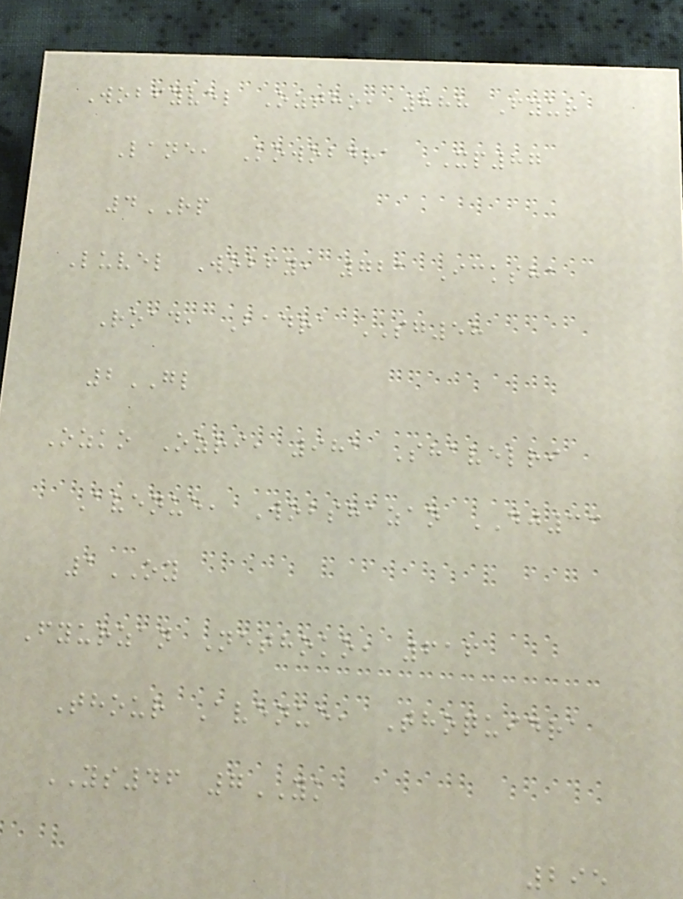Wobfyvel Oztho, 888 Fyur
Lane, Kowobdra XP87
4RP
Luvel Wobfy, 721 Icksha
Road, Badra SG58
2GL
Ozko Ozri, 981 Shavelri
Avenue, Wobshazan DJ33
1OY
Fyurzan Nethoko, 616
Thour Avenue, Thoquidra
YS46 7YK
295
